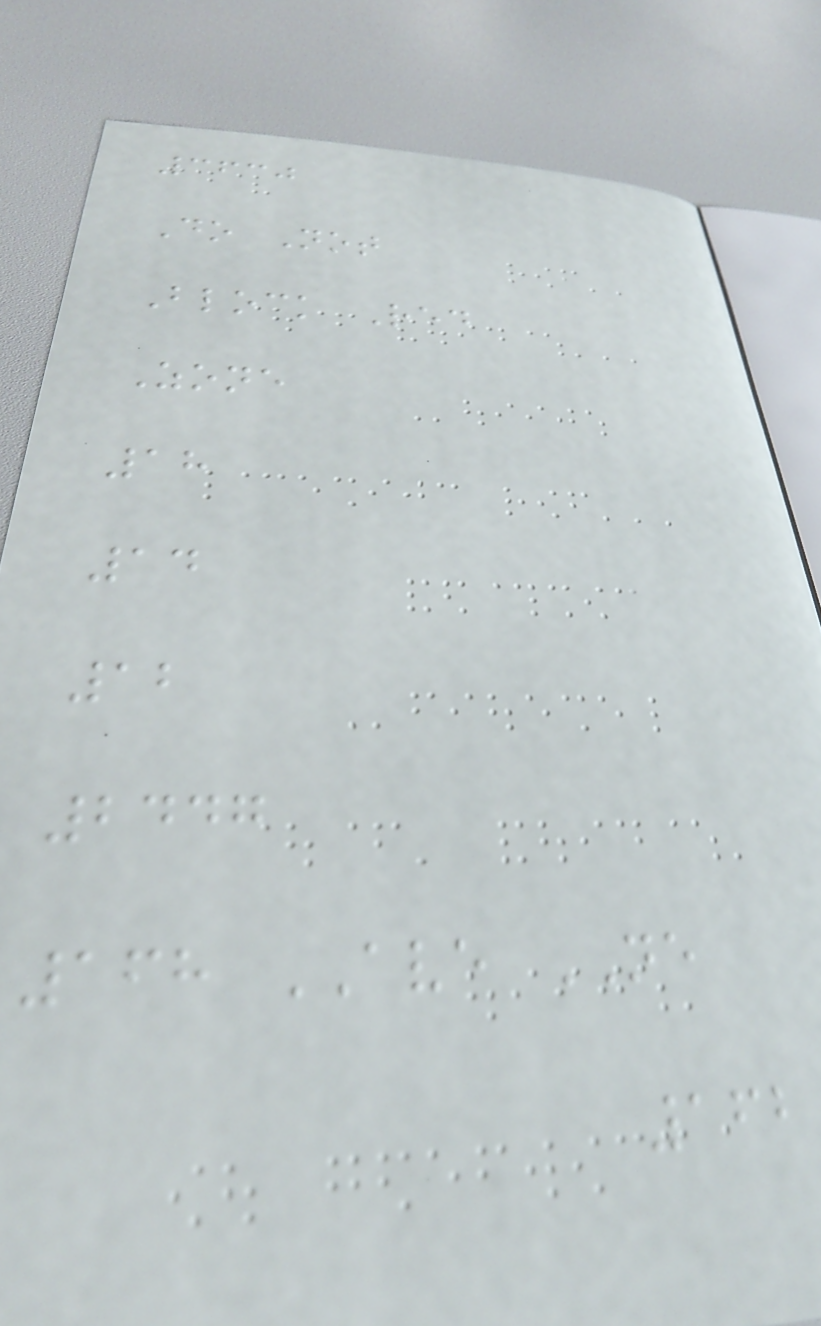3630
Do Not
Block Red
Zone
18
14
12
2447
168 AVE NE
162
